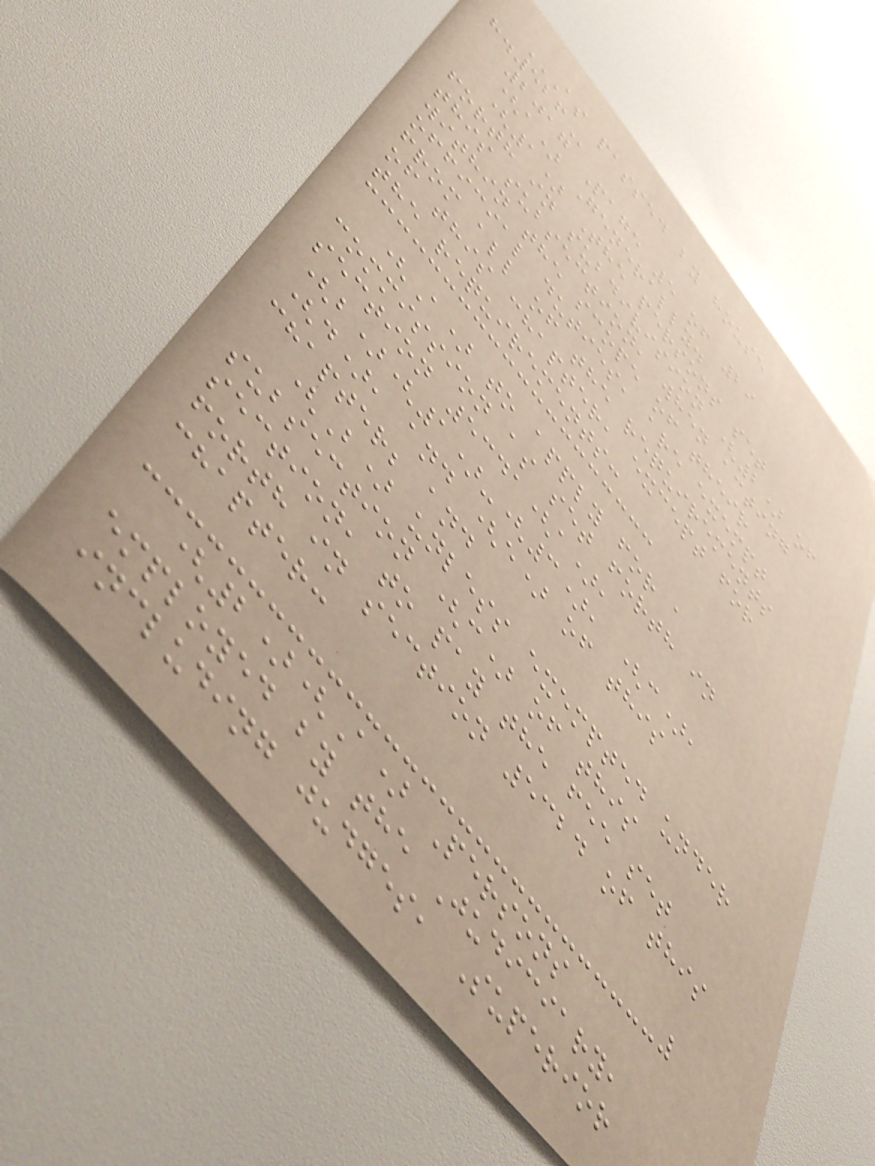AS PASSED BY HOUSE
H.526
2017 Page 5 of 29
(a) Generally.
(1) The persons set
forth in subdivision (2) of
this subsection, when acting
within the scope of their
official duties, are exempt
from all of the requirements
of this chapter, except for
the requirements:
(A) to apply for a
commission as set forth in
section 5341(a),
(b)(1)-(3), (c),
(d), and (e) of this
chapter; and
(B) unless exempted under
subsection (c) of this
section, to pay the fee set
forth in section 5324 of this
chapter:
(2)(A) Persons
employed by the Judiciary,
including judges, Superior
